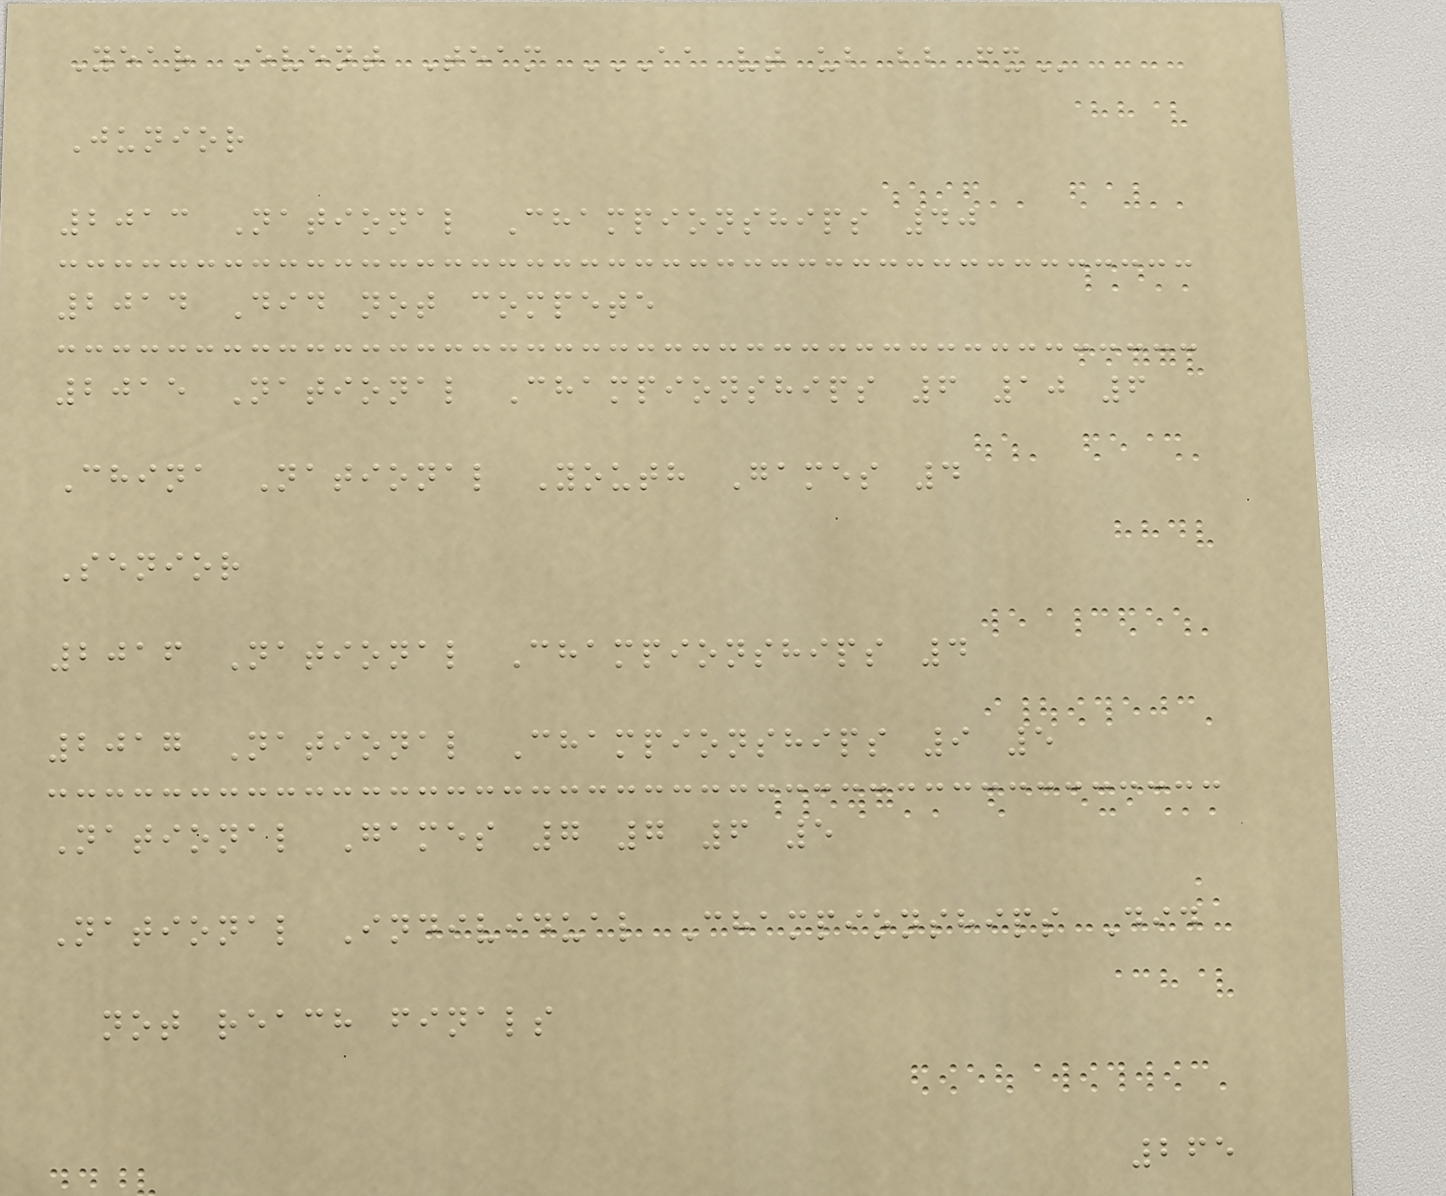Year Event Team AA VT UB BB FX
Junior
2013 National Championships 40
2014 Did not compete
2015 National Championships 6 10 6
China National Youth Games 4
Senior
2016 National Championships 4
2017 National Championships 9 5
National Games 7 7 6 5
National Individual Championships Did
not reach finals
265
